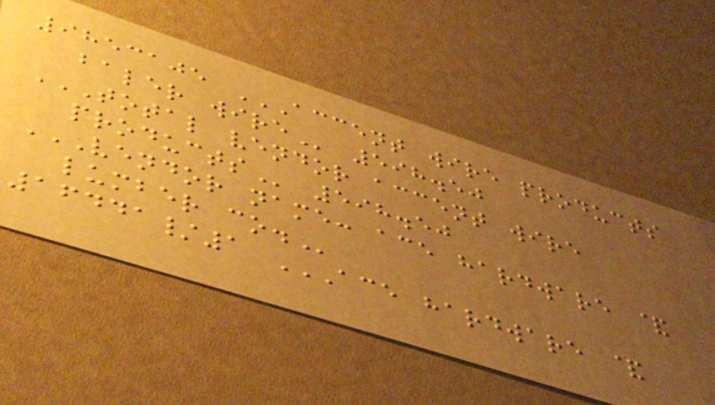9853105 ACCENT WIRE PRODUCTS
BALER WIRE 598.50
TOTAL VENDOR ACCENT WIRE
PRODUCTS 598.50
VENDOR NAME: ACE HARDWARE &
LUMBER CO.
16441/1 ACE HARDWARE &
